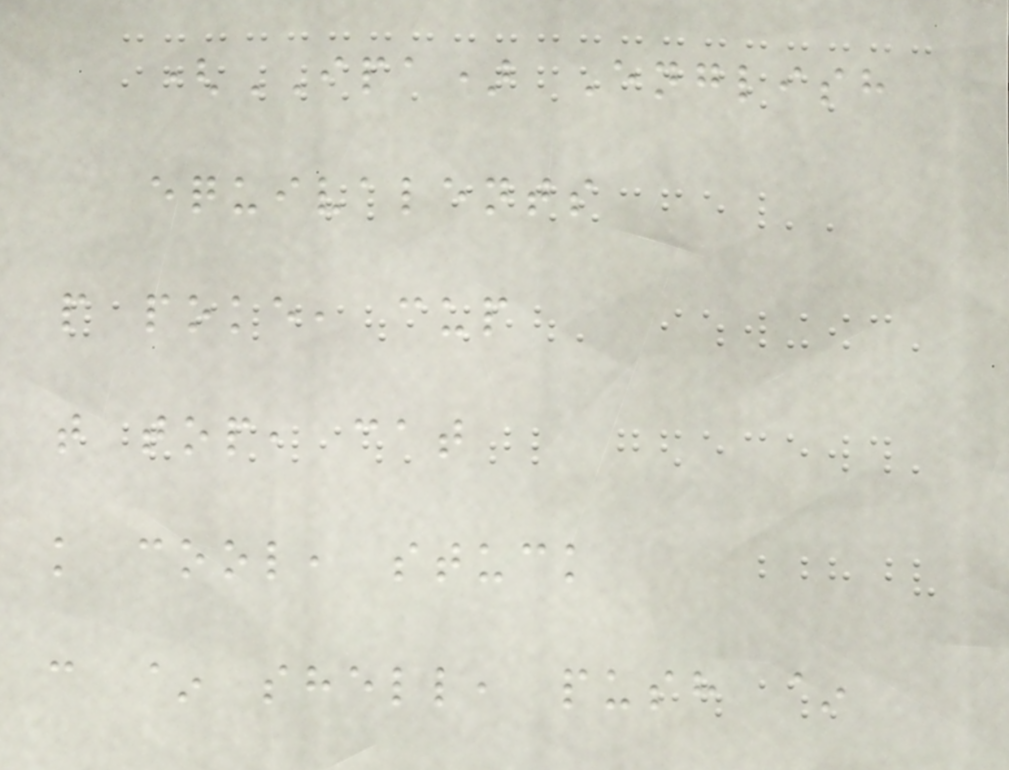(IPA) English
equivalents
p poke, cup
t top, cat
k cool, stuck
c ~ shell, push ~
